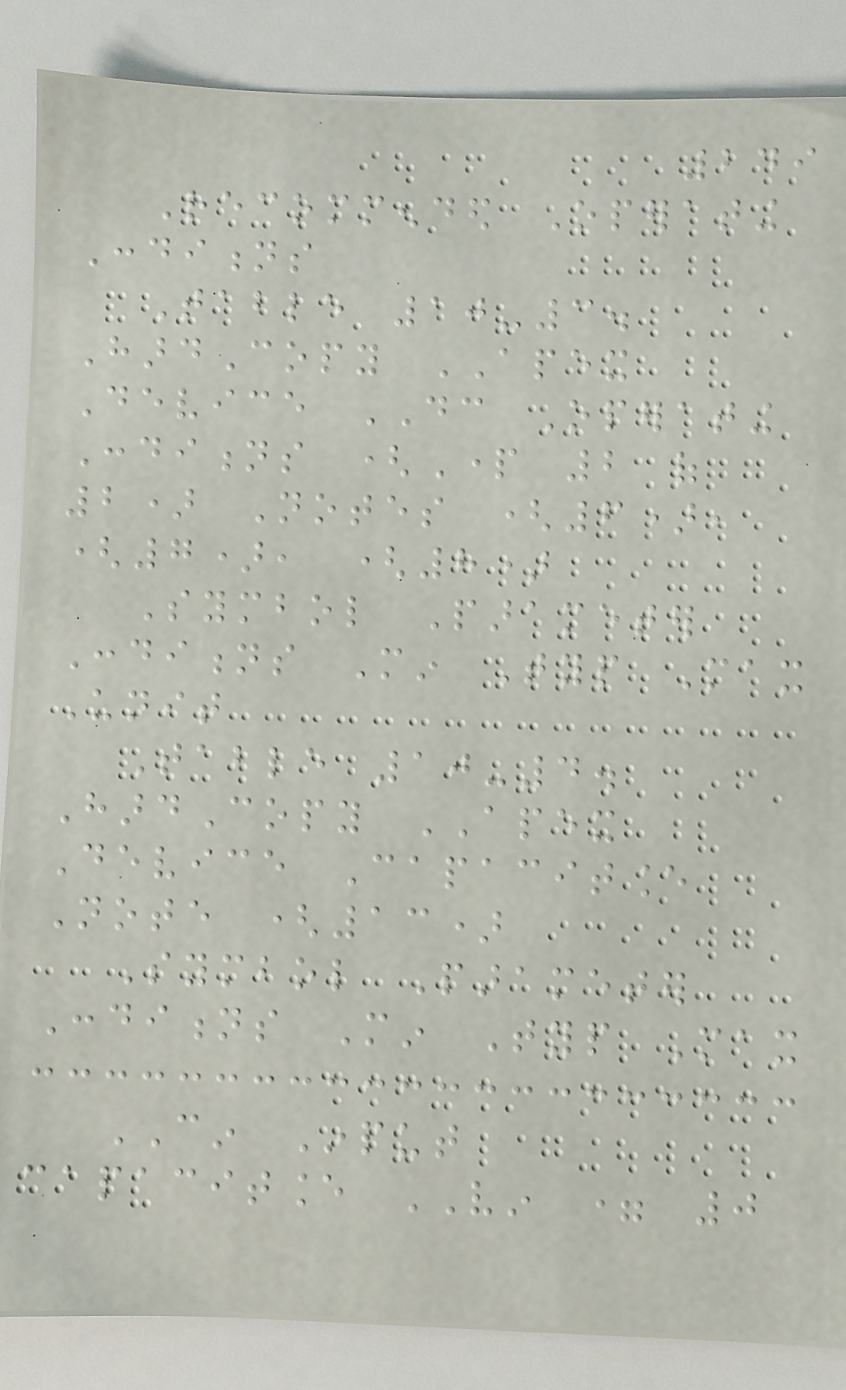249
Recommended Operating
Conditions
Table 10-3.
HardCopy APEX
Device DC Operating
Conditions (Part 2 of
2) Notes (6),
(7), (8)
Symbol Parameter
Conditions Min Typ Max
Unit
Table 10-4.
HardCopy APEX
Device Capacitance
Note (13)
Symbol Parameter
Conditions Min Typ Max
CIN Input
capacitance VIN = 0
